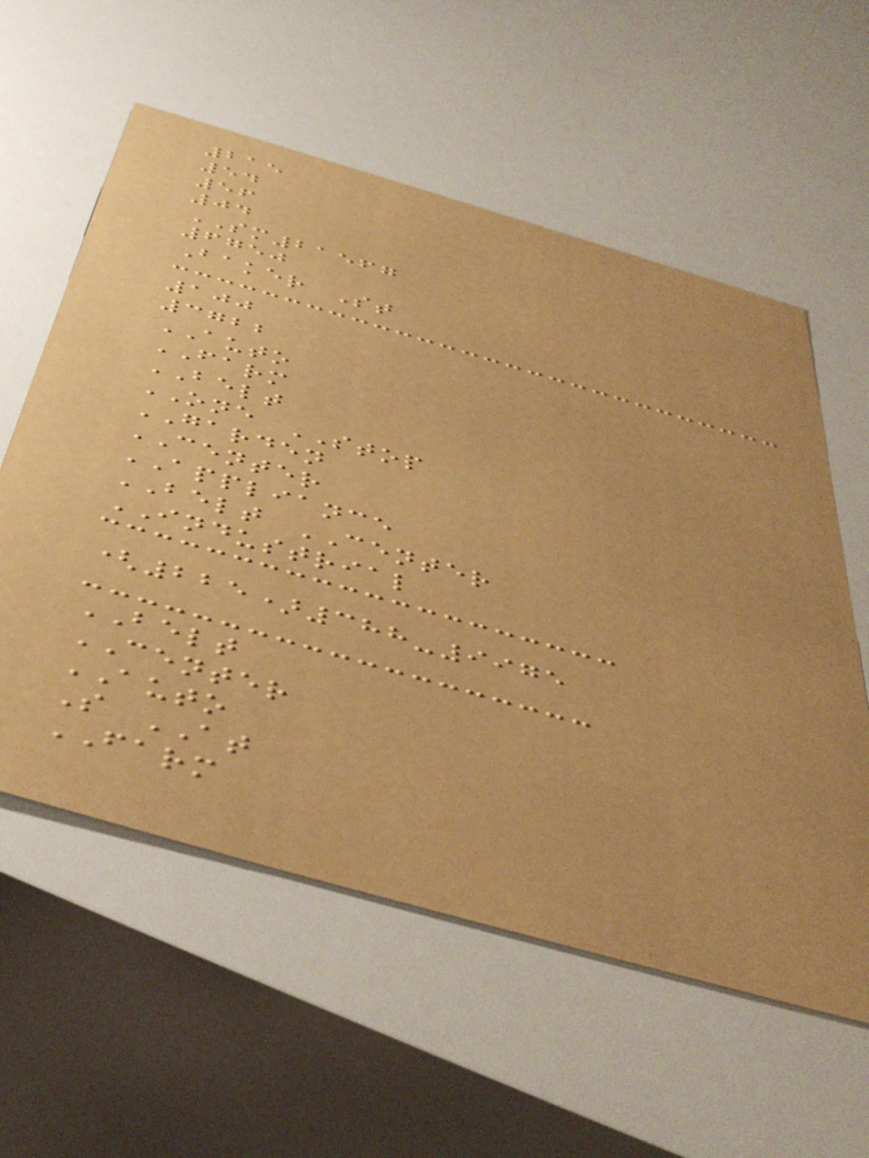215
54
56
04
SM21567
6750
Baker St
100
3722
AUTO
FARM
BELT
ONE STOP
GARDEN
CENTER
APPLIANCE
BELT CENTER
INDUSTRIAL
(225)388-9975
BELT
CENTER
AUTO
S AT
FARM
